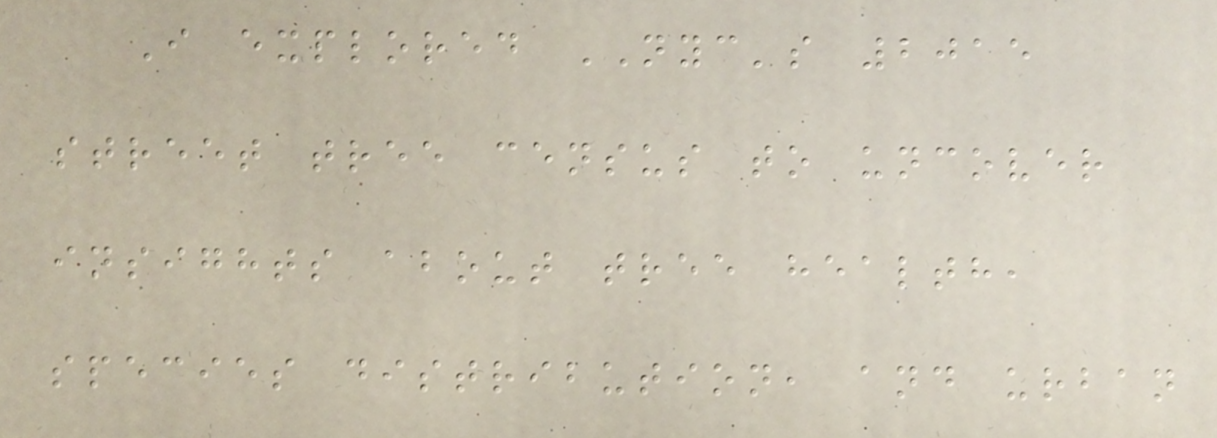I explored NYC's 2015
street tree census to uncover
insights about tree health,
species distribution, and urban
